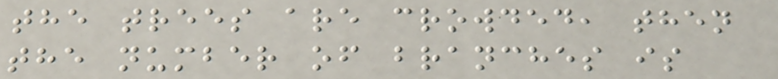the trees are crowded, then
the number of branches is
